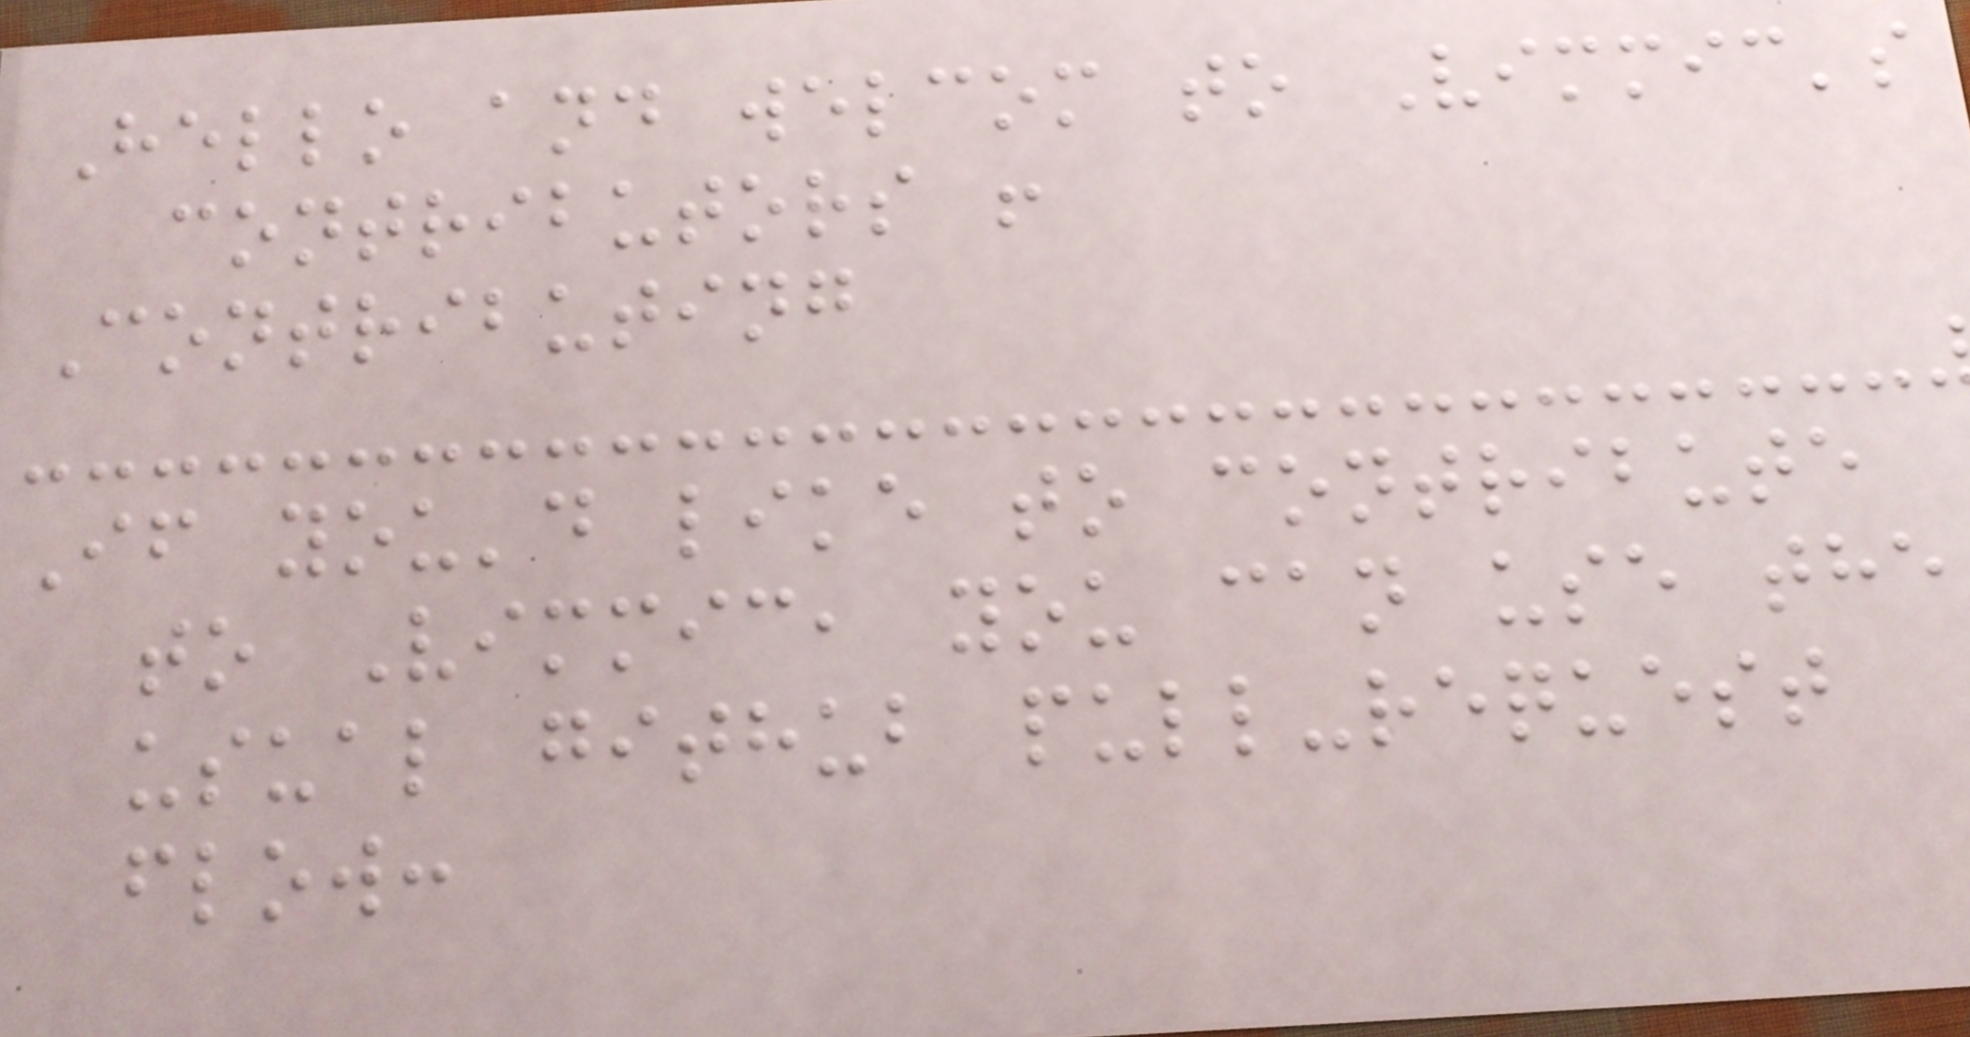Hello and welcom to Vimmic's
contributors !
Contributing
If you'd like to contribute
to Vimmic, you can use the
usual github pull-request
flow:
